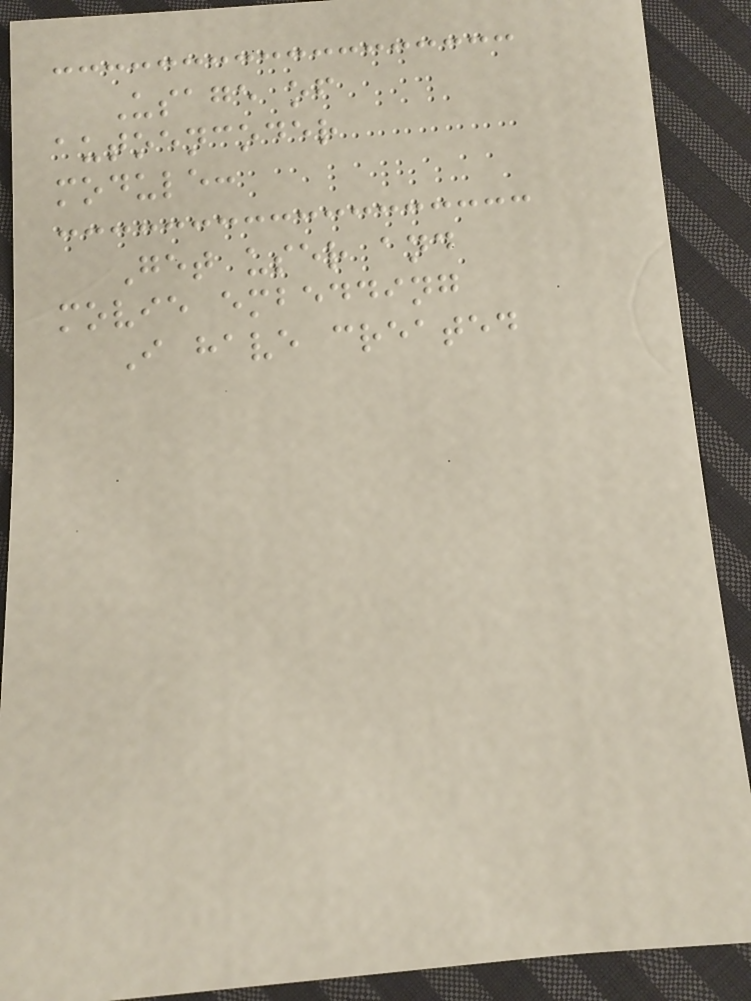Usage of
autoencoder
module:
Get user and
movie embedding
I have created
